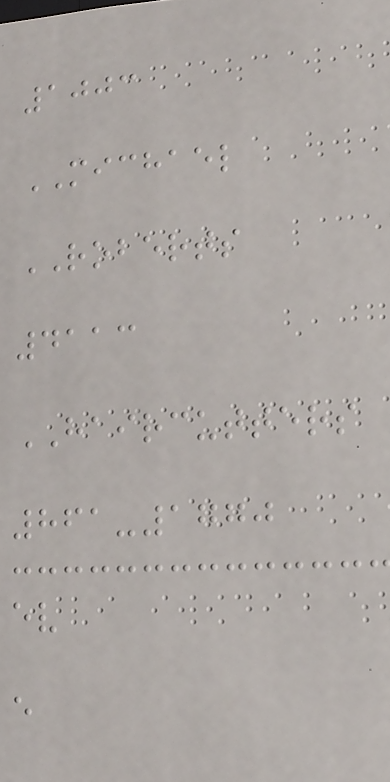1003
MICHAEL
ROBERTS
4113
HAIRCUTTERS
861-1770
ev
e
